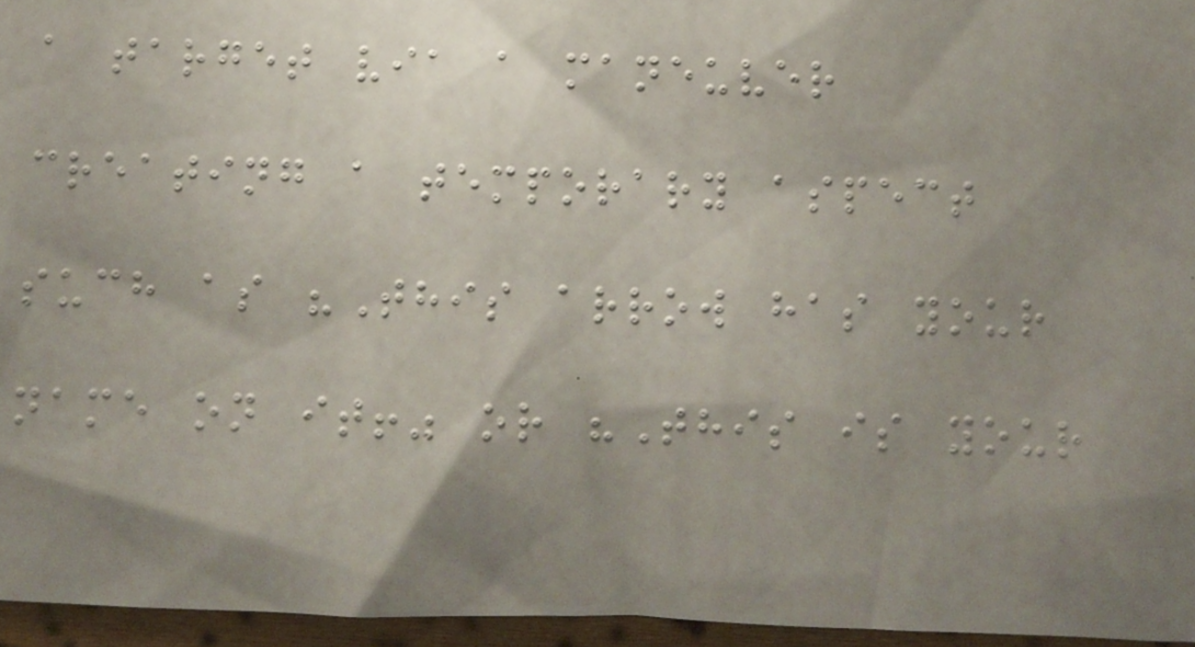a target via a maneuver
creating a temporary aspect
such as "This arrow has your
name on it!" or "This is your
